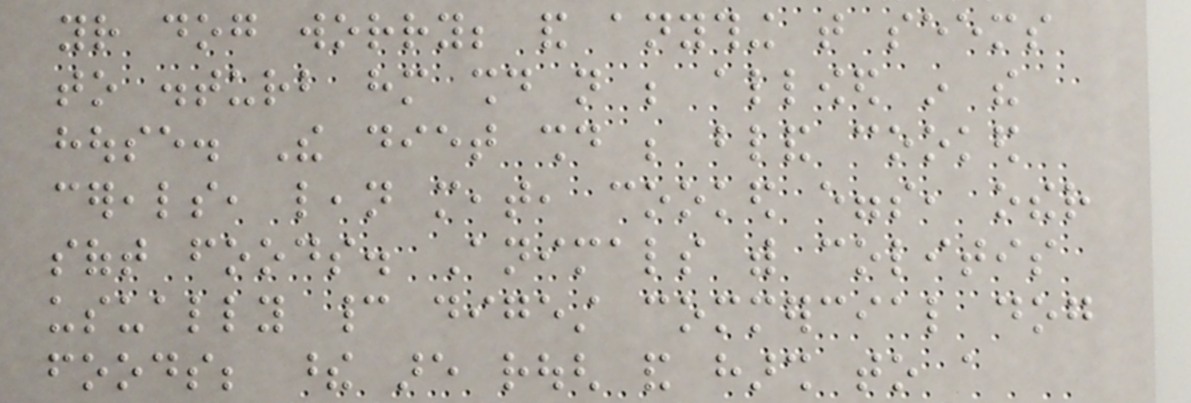your dog worry; and anything that seems
to disturb him should not be allowed in the
house. The diet should be bland cooked
cereals, lean meat, cooked eggs, other
soft foods. Animals with colitis
usually cannot digest commercial dog
foods; these are rough and harsh to a
